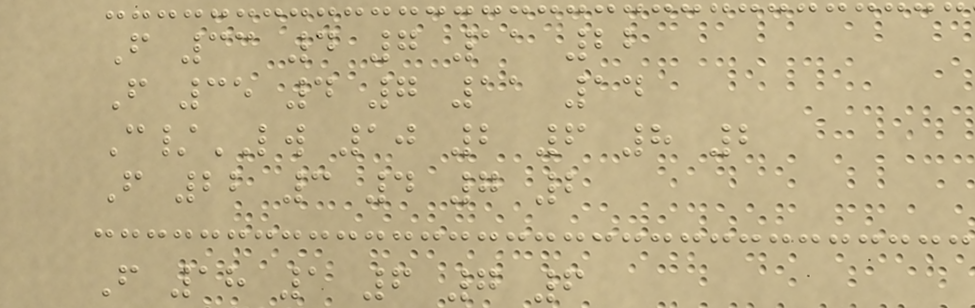F 33 4 7 11 22
F 35 4 7 11 14
C/LW 10 2 6 8 2
F 22 3 4 7 2
F 18 1 6 7 6
